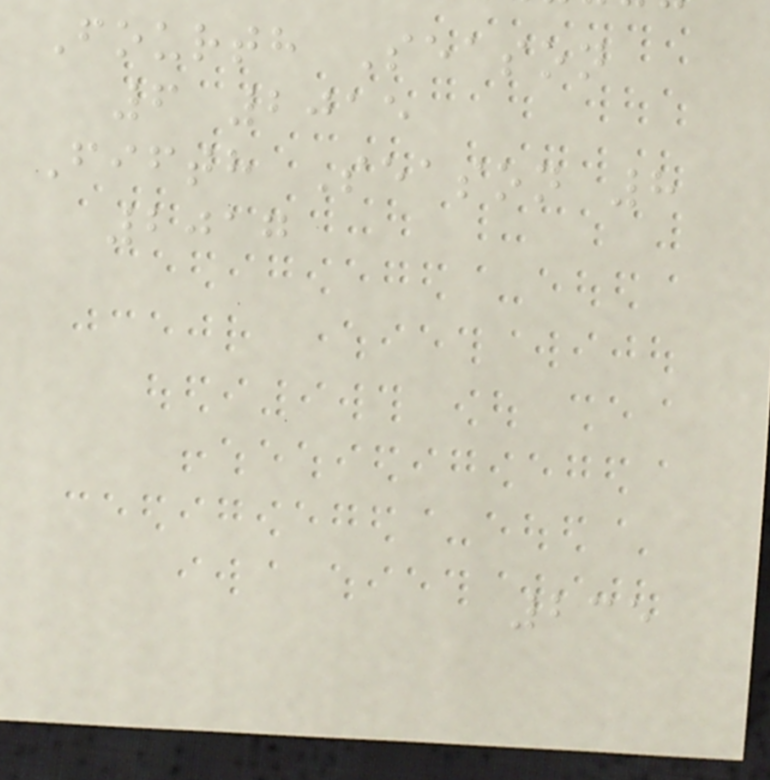Fourth Season
6 2015
Fifth Season 8
2017
235
